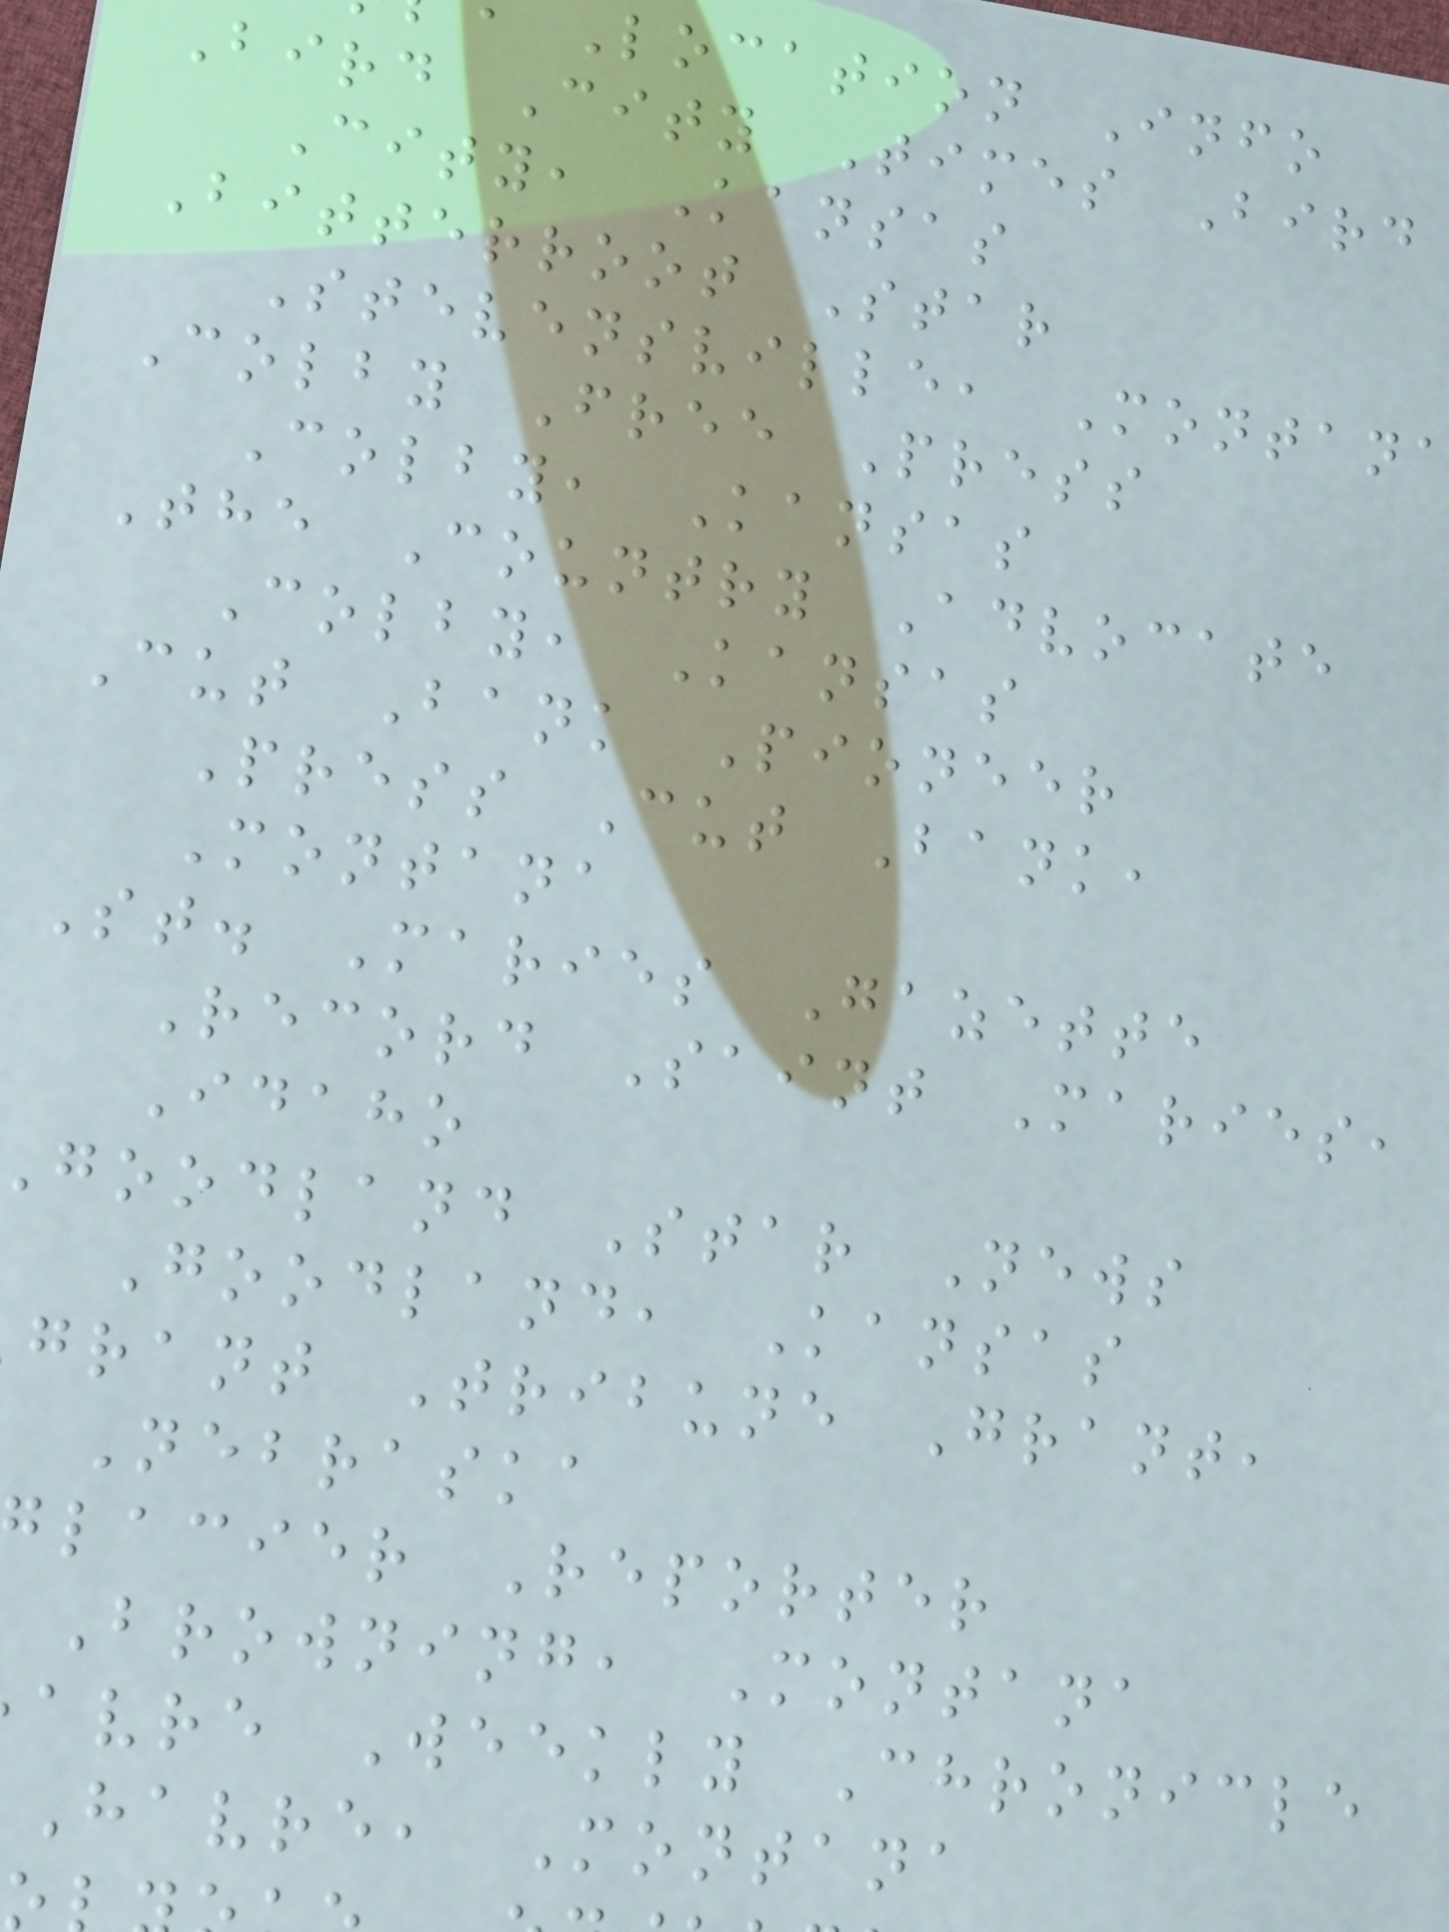Location Info
Bird City Times Bird
City, Kansas
Bitterroot Star
Stevensville, Montana
Colby Free Press
Colby, Kansas
The Country Advocate
Colby, Kansas
Cut Bank Pioneer
Press Cut Bank,
Montana
St. Maries Gazette
Record Saint Maries,
Idaho
goodland Star News
Goodland, Kansas
grant Tribune Grant,
Nebraska
lacier Reporter
Browning, Montana
avre Weekly Chronicle
Havre, Montana
